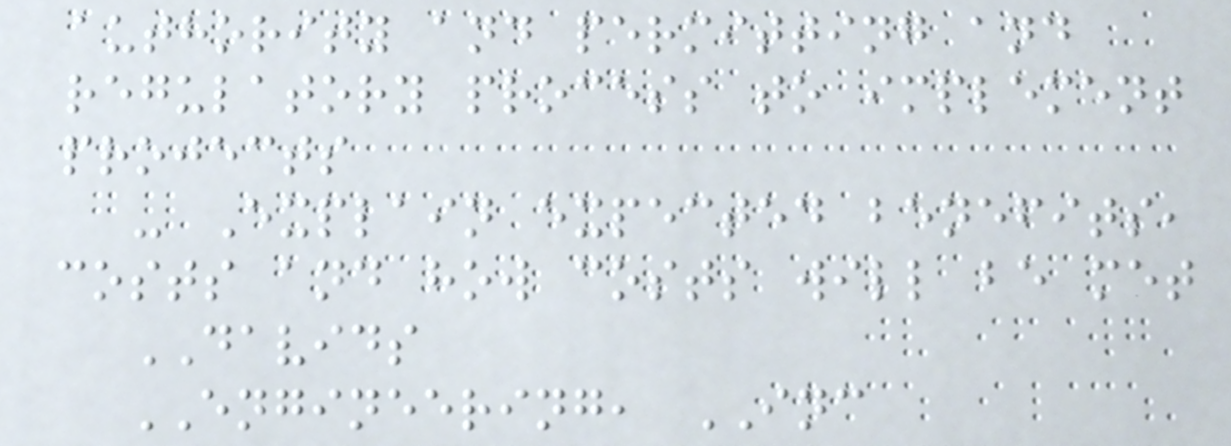authority and permitting and
regulatory process to implement
projects
- Explain expected benefits,
costs and how costs will be met
DAVIDS
ENGINEERING, INC
